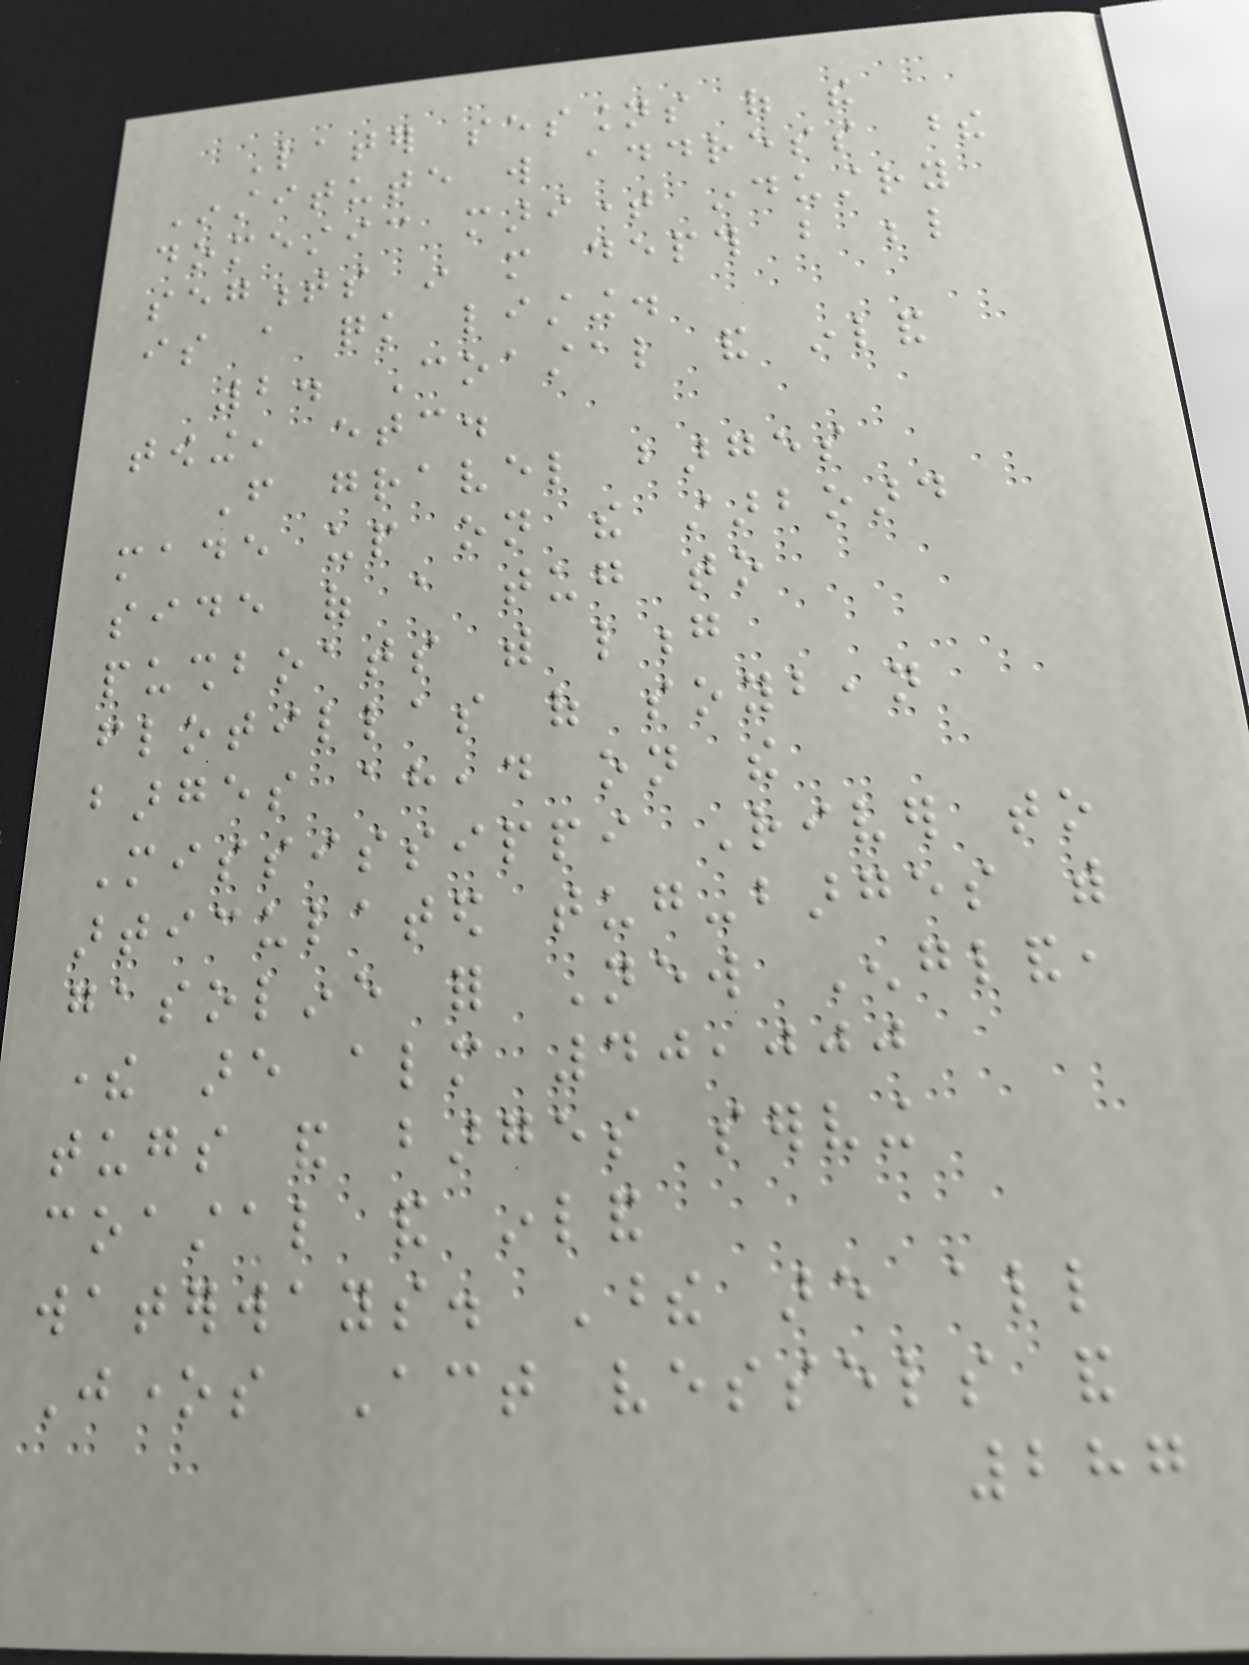Later sessions of the
Institute will address these
domestic maritime industry
segments in more depth but below
is a quick listing.
2. Coastal and inland
towing, etc.
From gravel barges
made up on the starboard
side of a tug to
pushboats with long
flotillas of soybean
barges ahead on the
Mississippi River to
articulated tug-barges with
gasoline for New England,
there are almost 40,000
tugs and barges serving
coastal and inland
waterways. These are all
Jones Act vessels and
287
